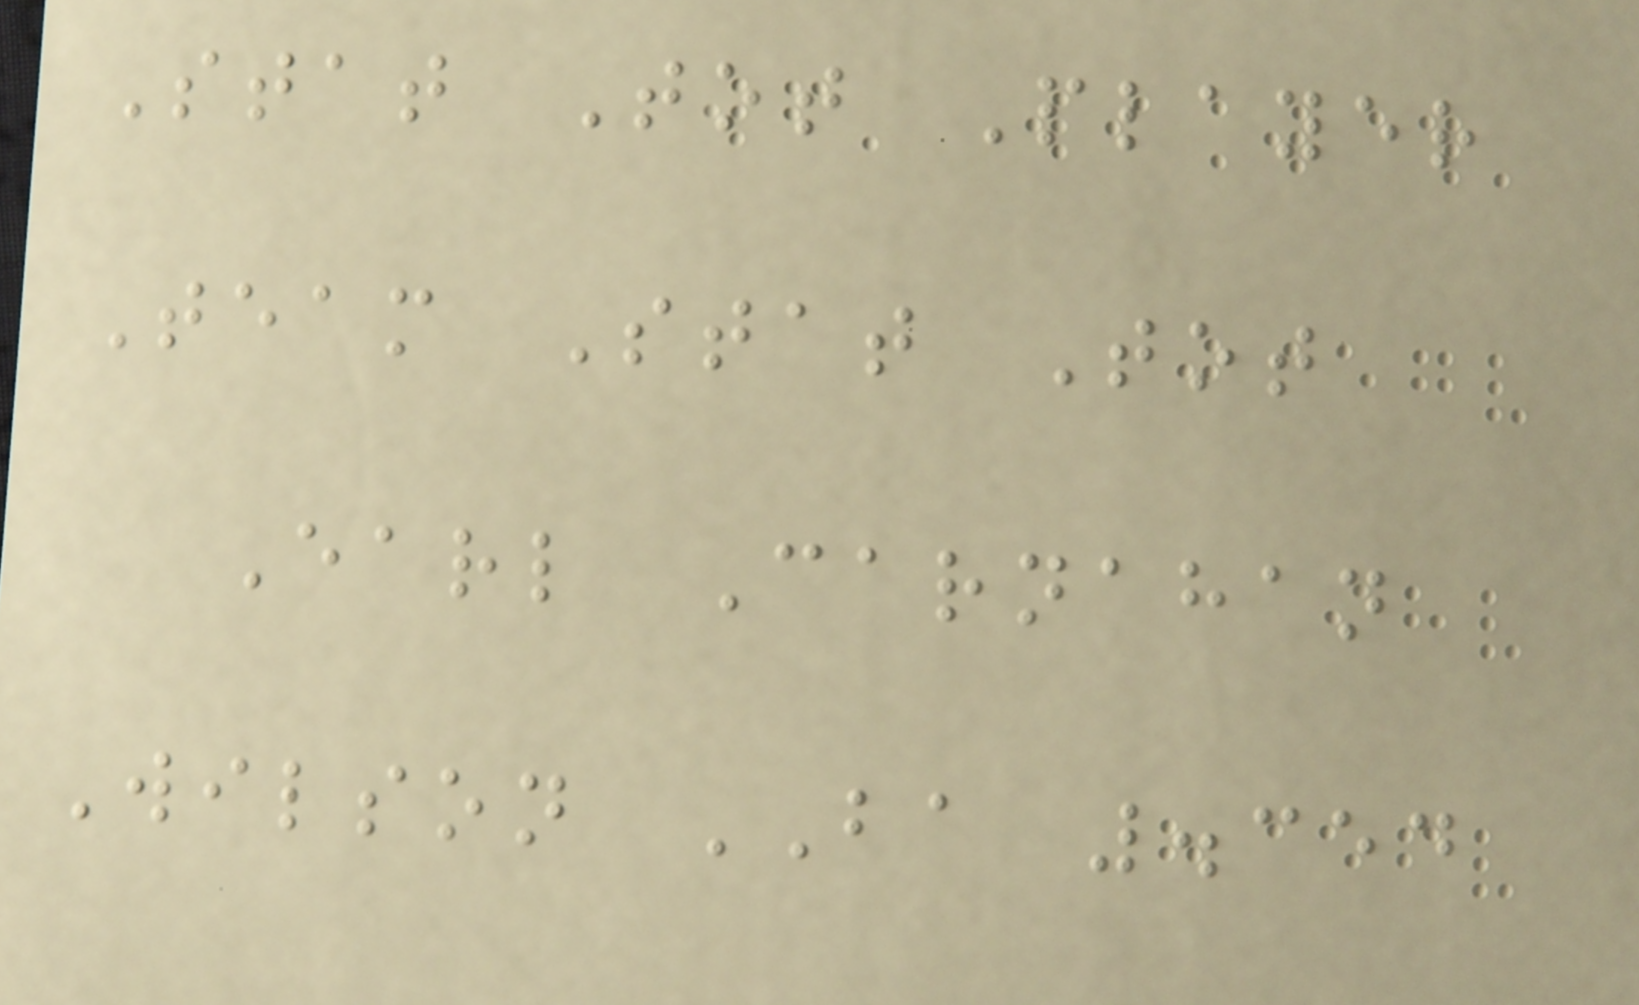Stat Tot Player
Team Stat Tot
Earl Carnahan
Wilson BA .354
